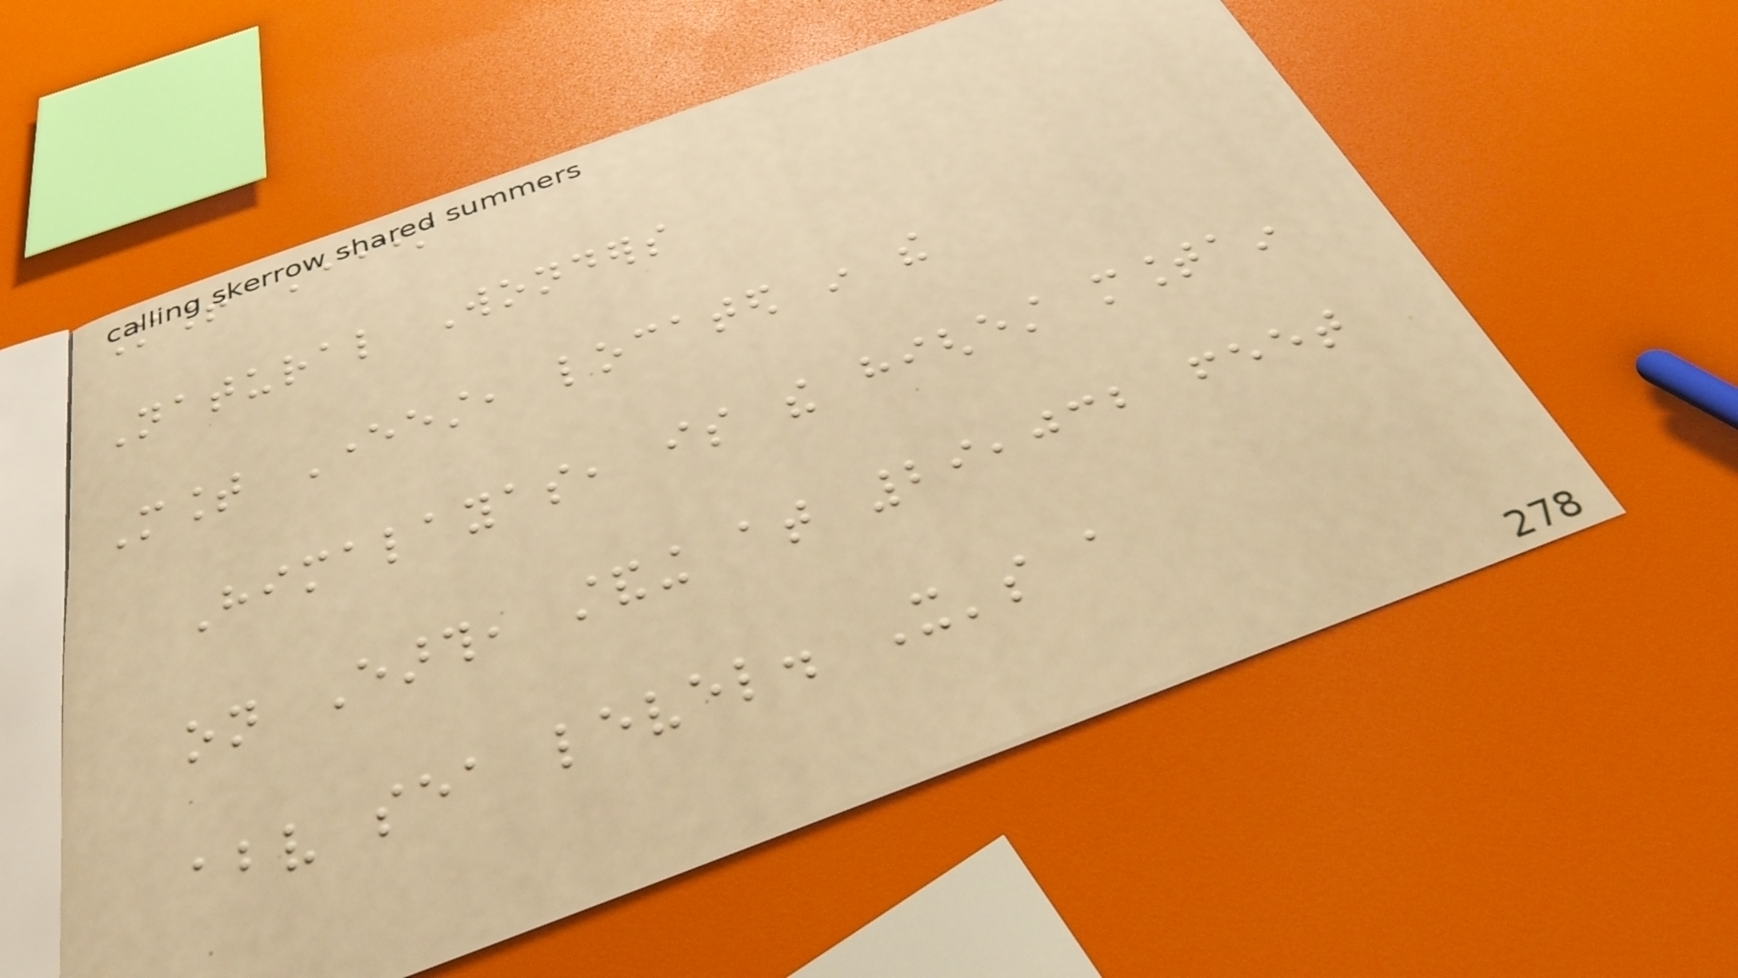Mount Everest
Natural Wonders
Mount Everest, located in the
Himalayas, is the highest mountain
on Earth, standing at 29,032 feet
above sea level. It's a
